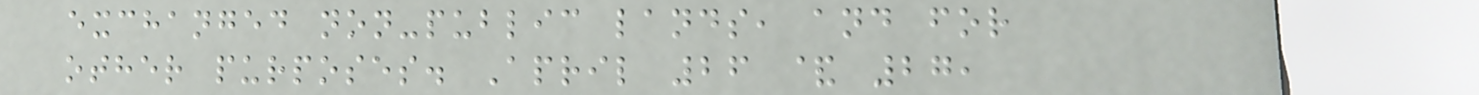exchanged non-public lands, and for
other purposes. April 26 & 27,
